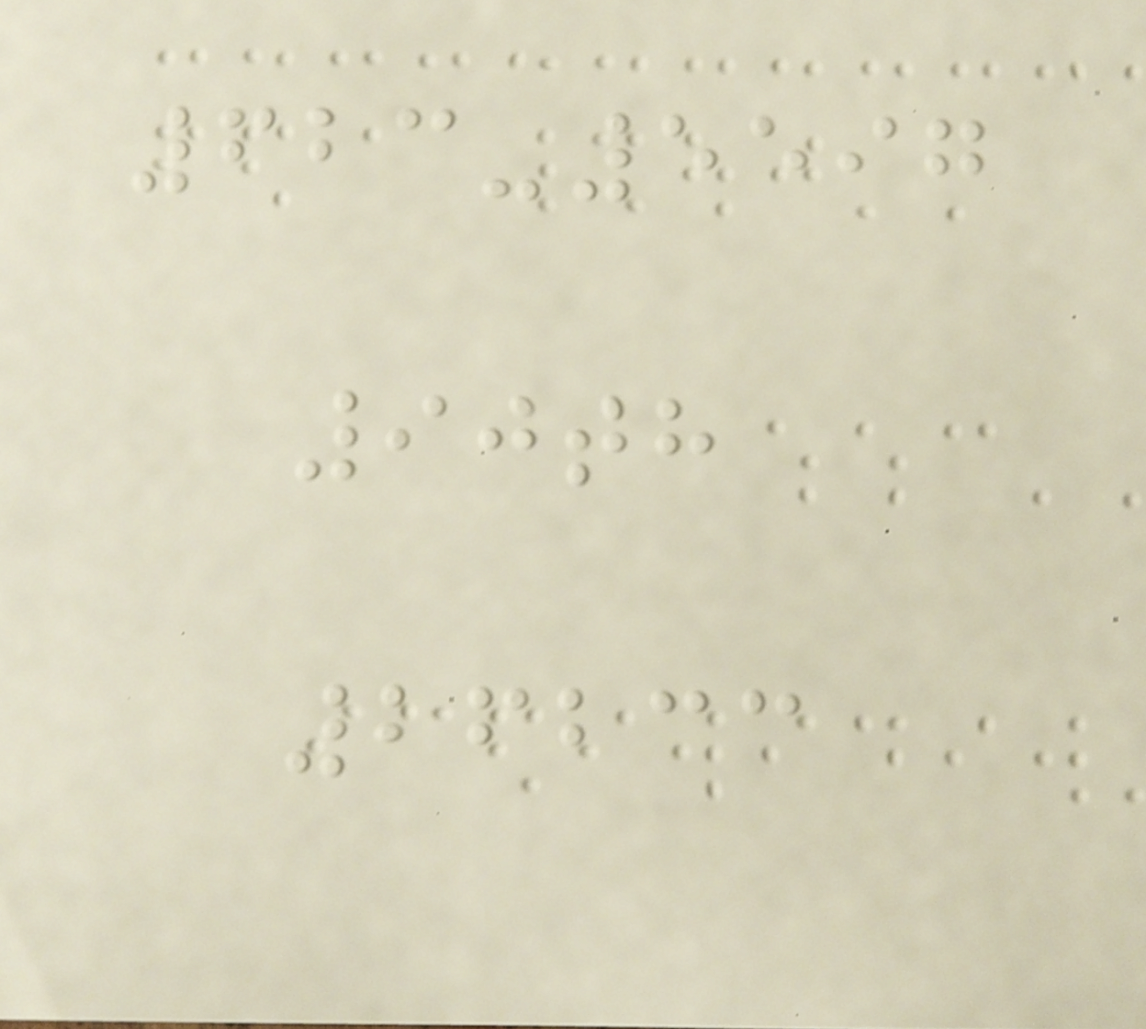623-5597
90th
26233
